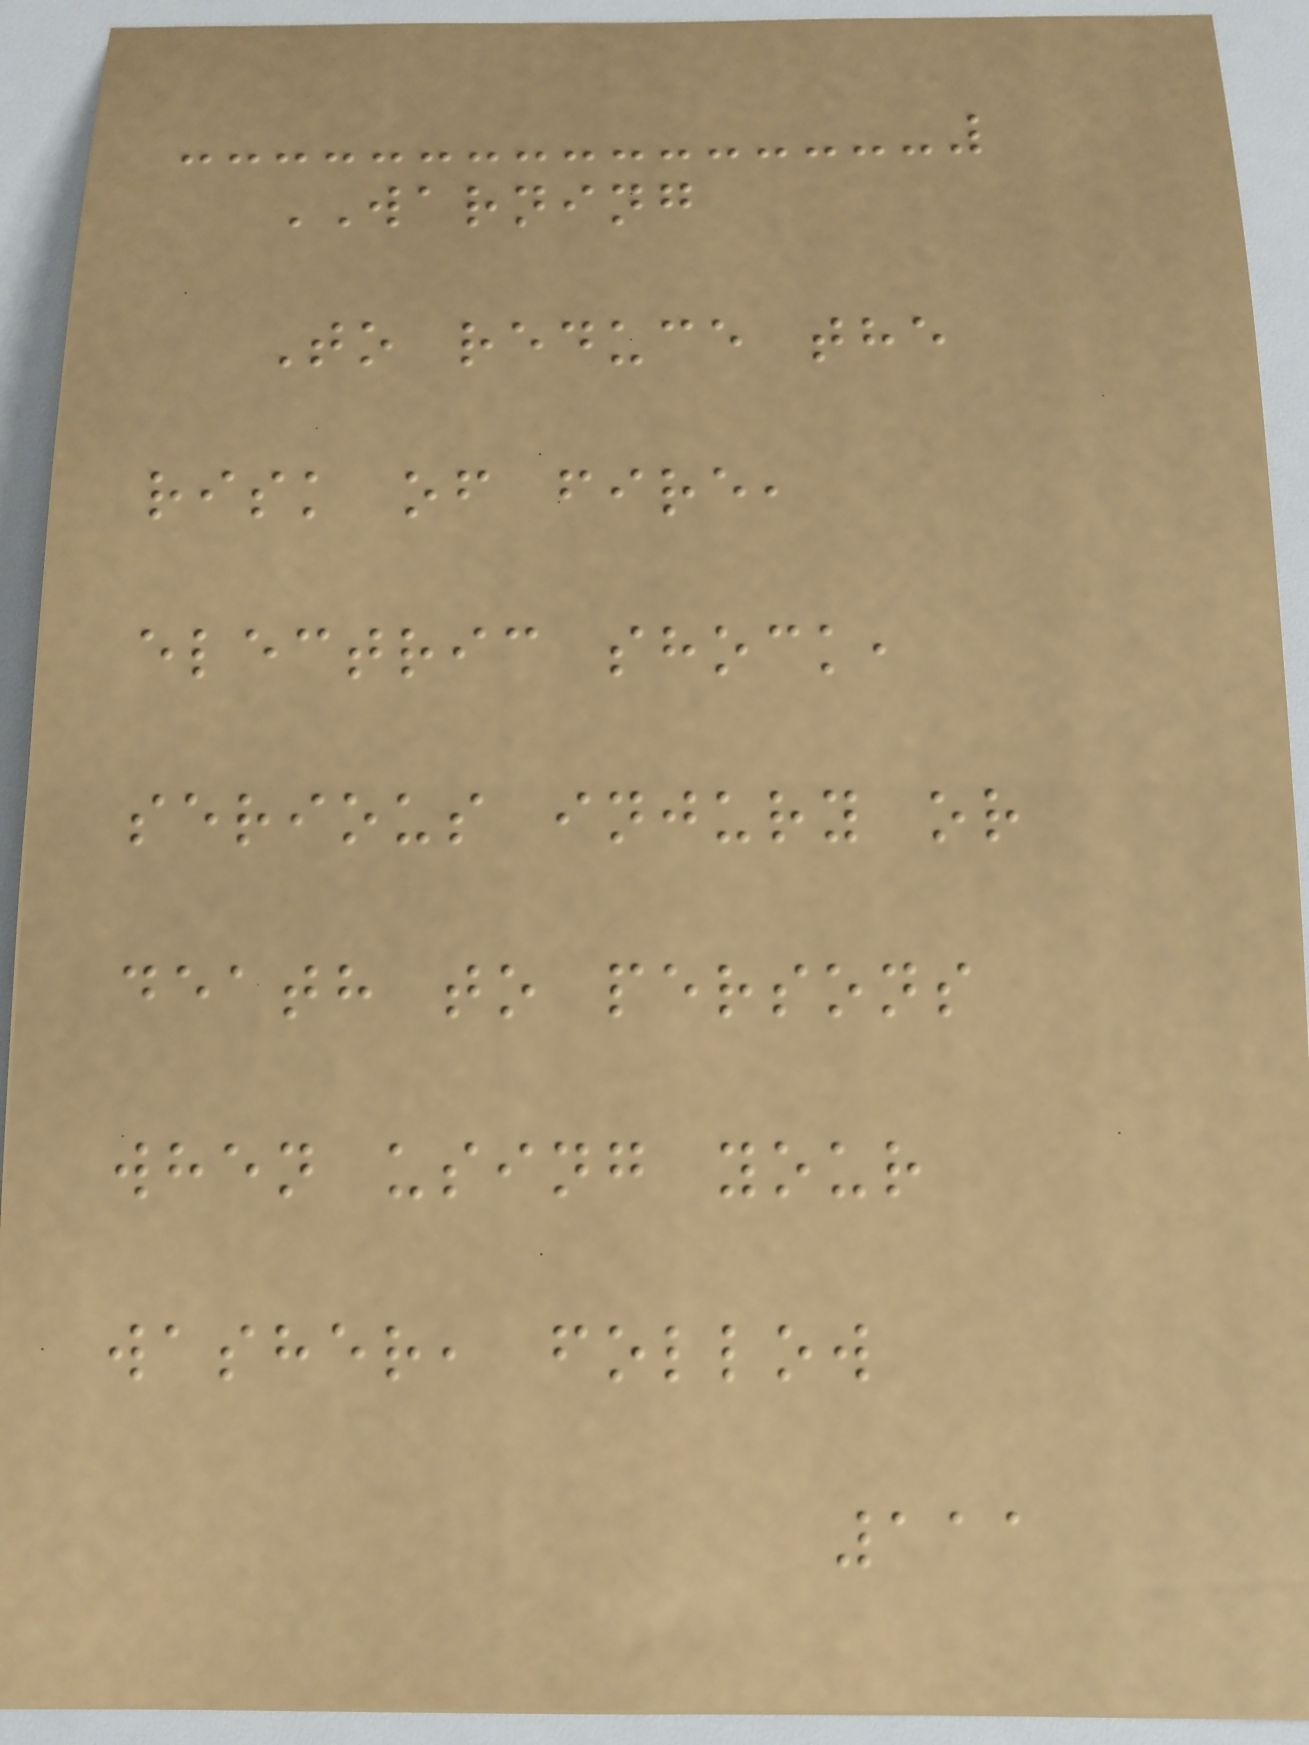WARNING
To reduce the
risk of fire,
electric shock,
serious injury or
death to persons
when using your
washer, follow
111
